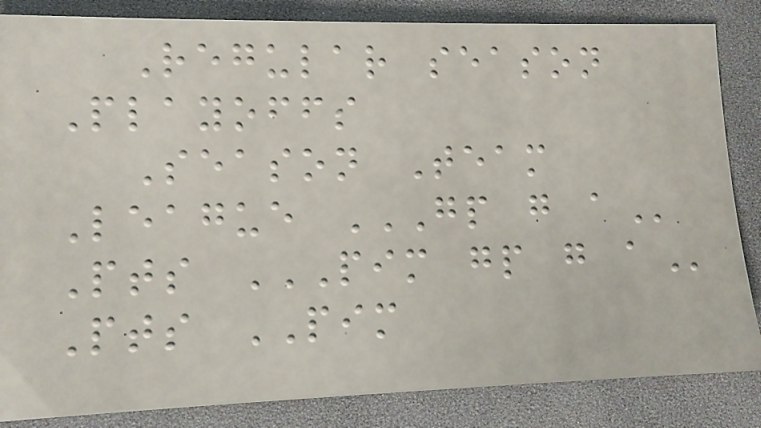Regular season
Playoffs
Season Team
League GP G A
Pts PIM GP G A
Pts PIM
